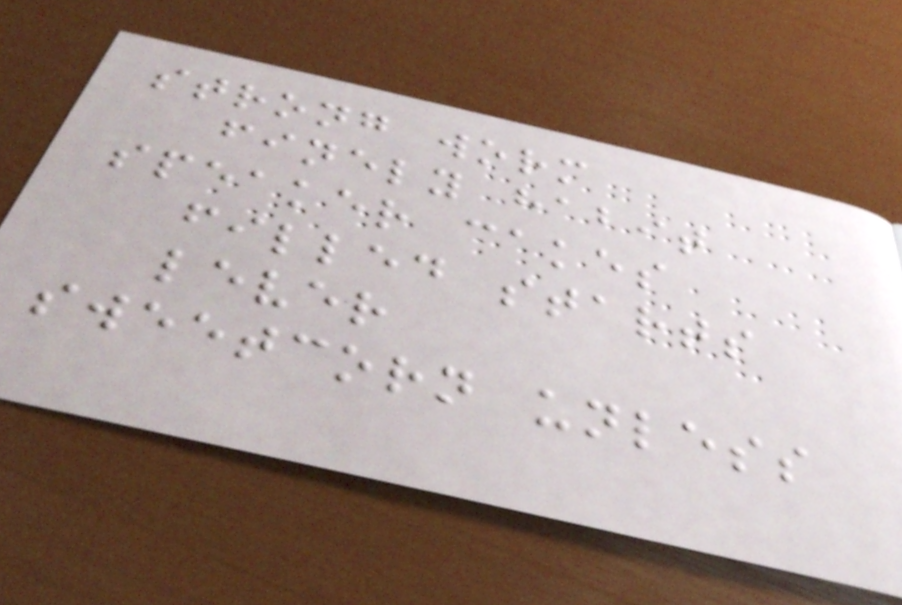strong worm
finely habit
speaker cakes
filled starts
lever
sweetcorn unless
